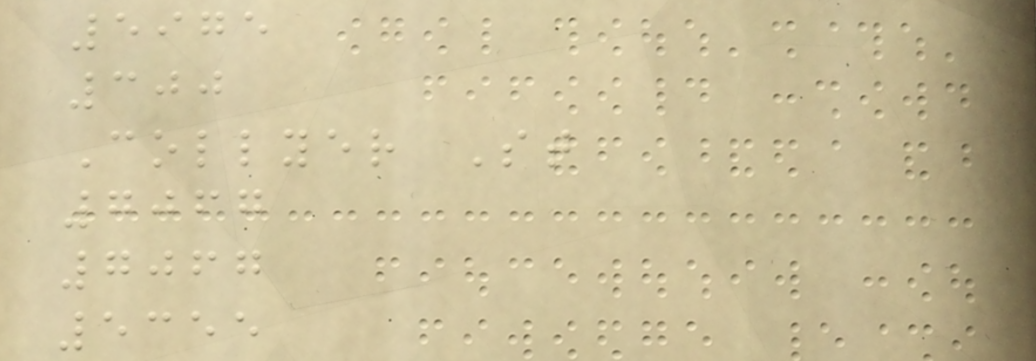5975
300
Collyer St
7067
7067
5355
